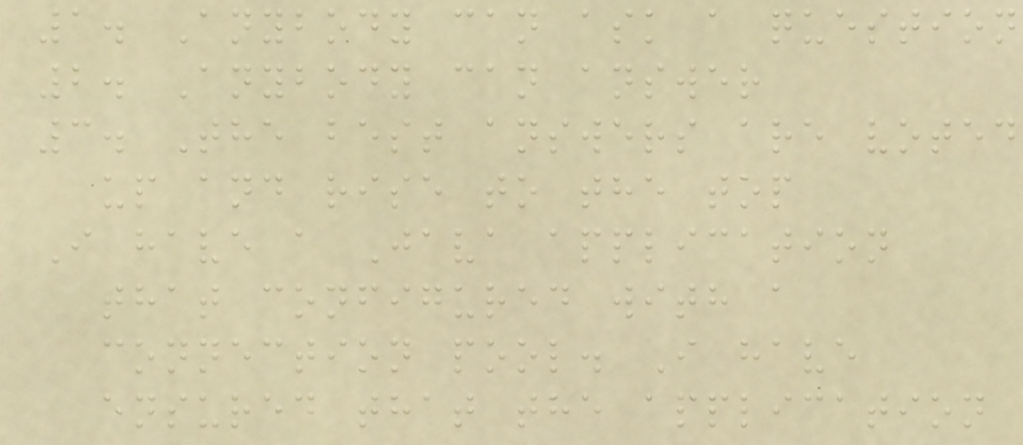1. Anybody can ask a question
2. Anybody can answer
3. The best answers are voted
up and rise to the top
I have a Java application
that configured with a
connection pool. I have
ensured that the application
